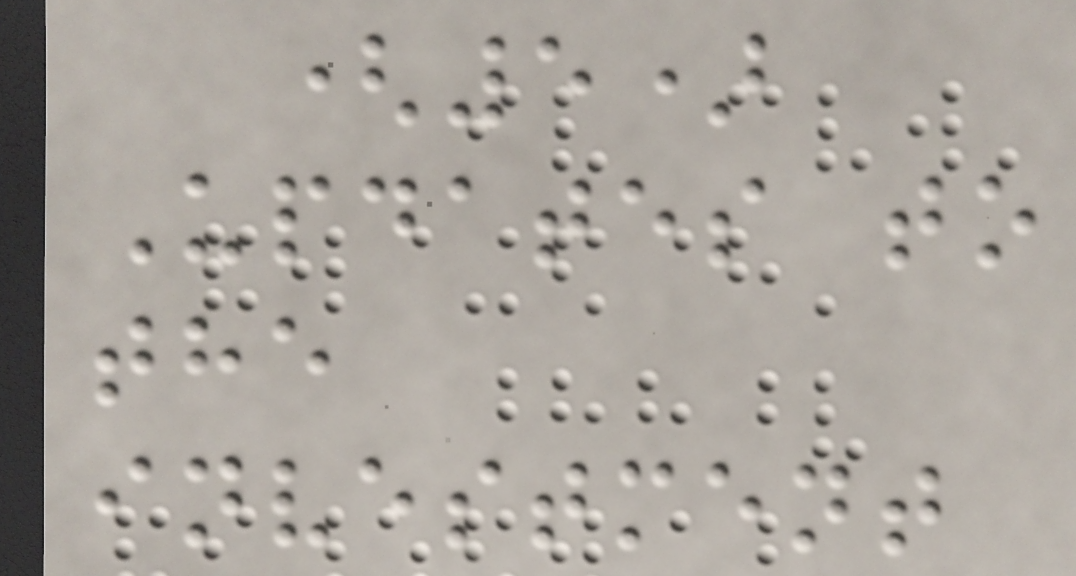(5)
Updates to
the
investment
